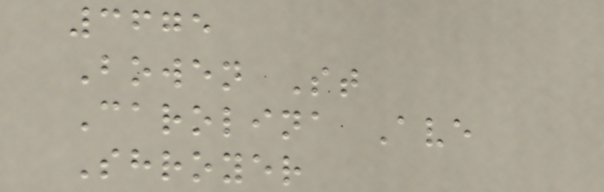3675
Bowen St
Carolina Ave
Shroyer
